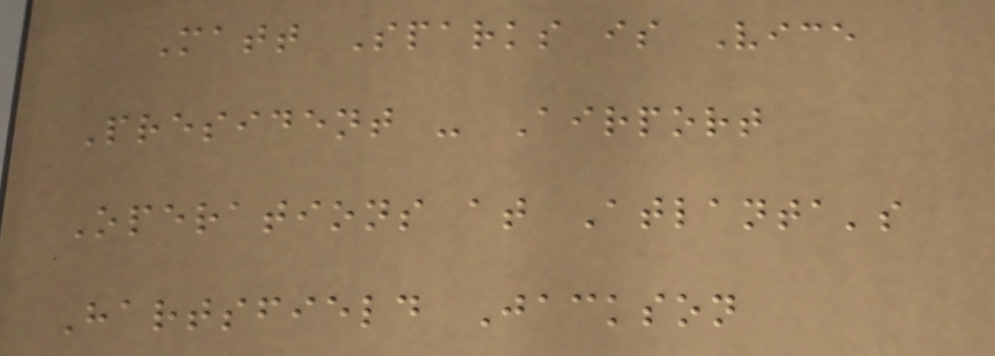Matt Sparks is Vice
President - Airport
Operations at Atlanta's
Hartsfield Jackson
